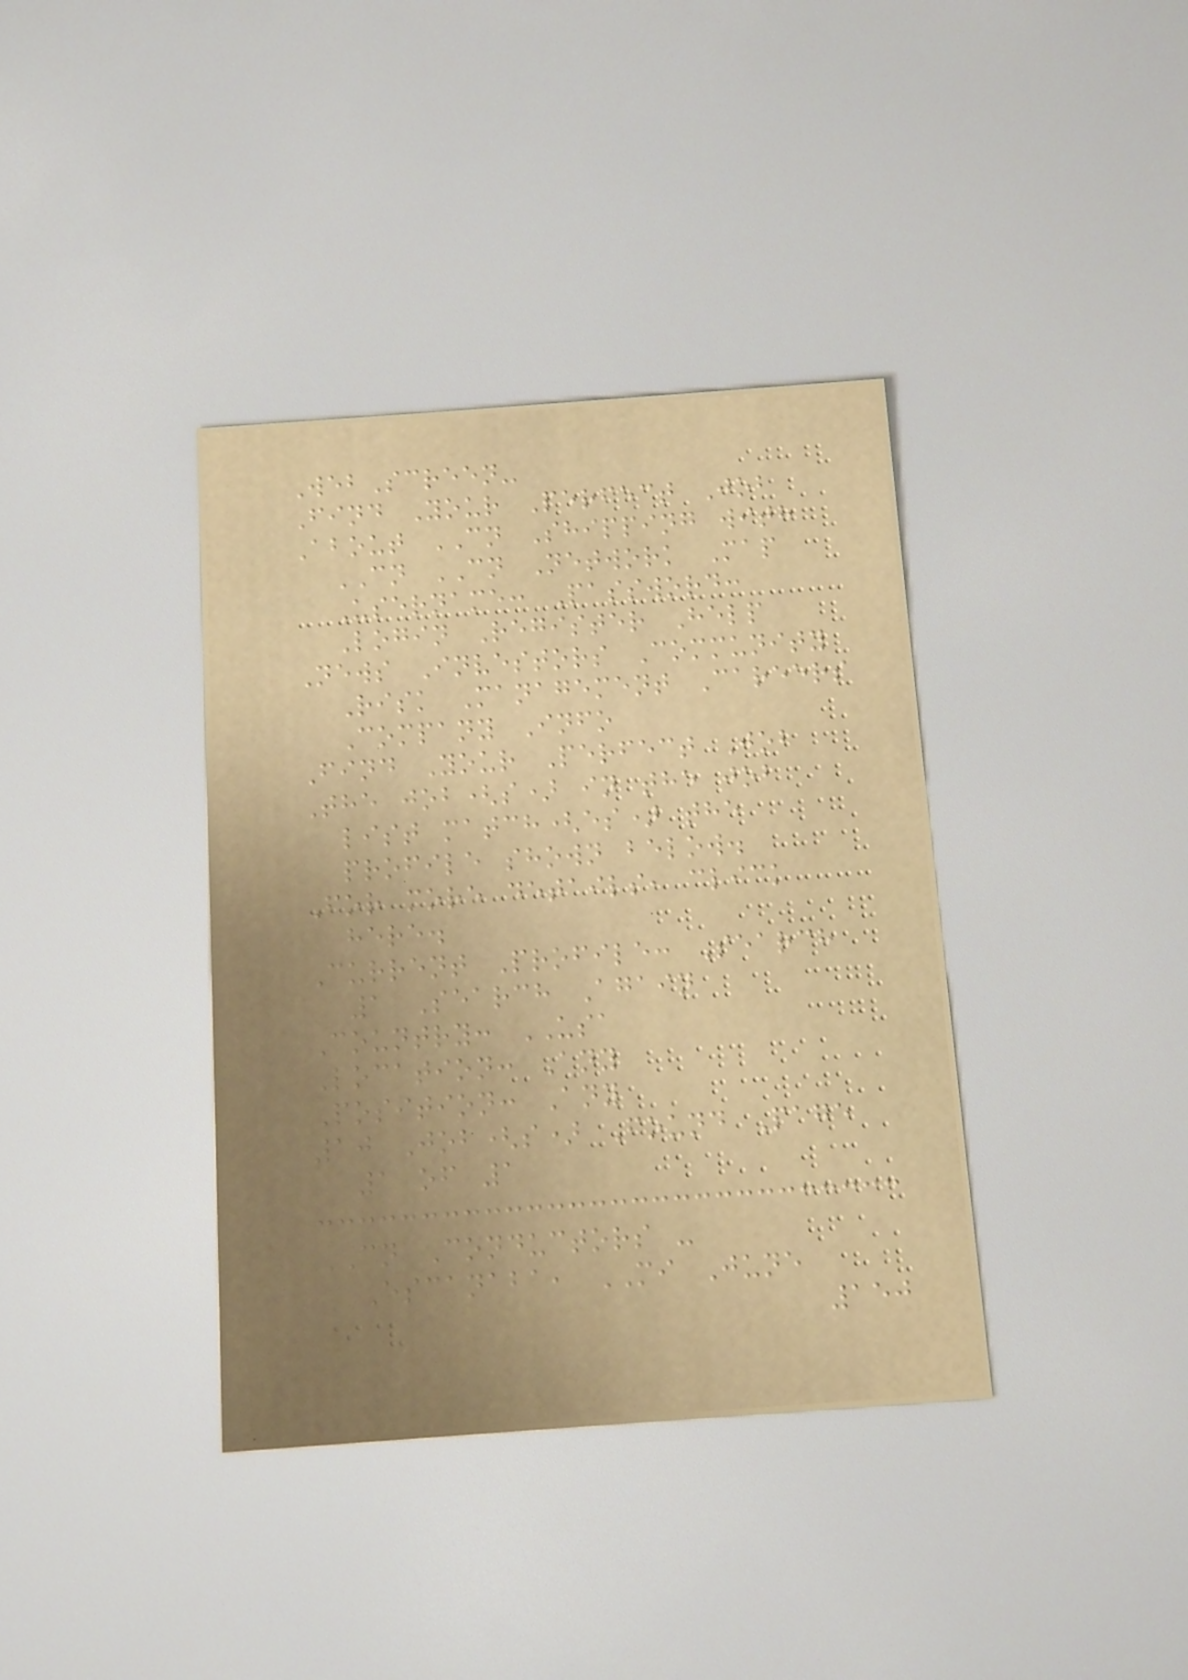WebScreen-
Find Your Perfect Job
About CN Shipping with
CN CN Network Map
Username: Password:
Login Register Help
News Investors Community
Risk Management Careers
Company Info
Find Your Perfect Job
The job(s) in the job
list match(es) the
profile shown below.
For more details, click
here.
Current Profile: Search
1 Search Again
Country: USA
Location: Any
Position: Any
10 Job(s) Found Page
1 of 1
CN Conductors -
Escanaba, MI June
150
